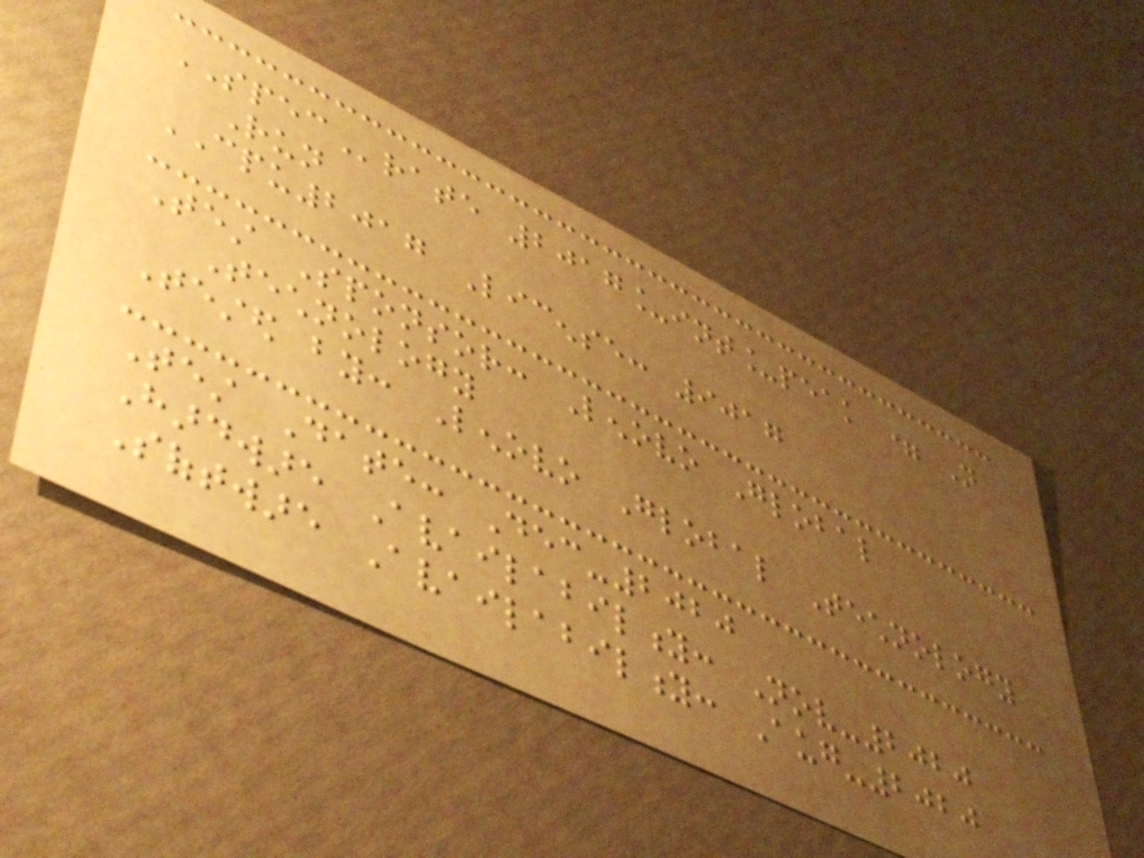SPECrate 2017_int_peak = Not
Run
CPU2017 License: 9017
Test Sponsor: Lenovo Global
Technology
Tested by: Lenovo Global Technology
Test Date: Dec-2020
Hardware Availability: Nov-2020
Software Availability: Aug-2020
